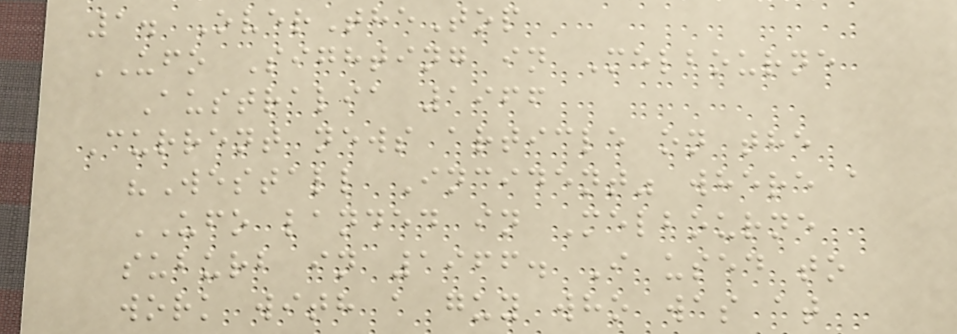1. OverTheTop
UFO Sighting in Melbourne
Australia 1966
Current news article on the
"Westall Incident" where a
UFO landed in Melbourne
suburb in 1966. I used to
work with a guy who was at
